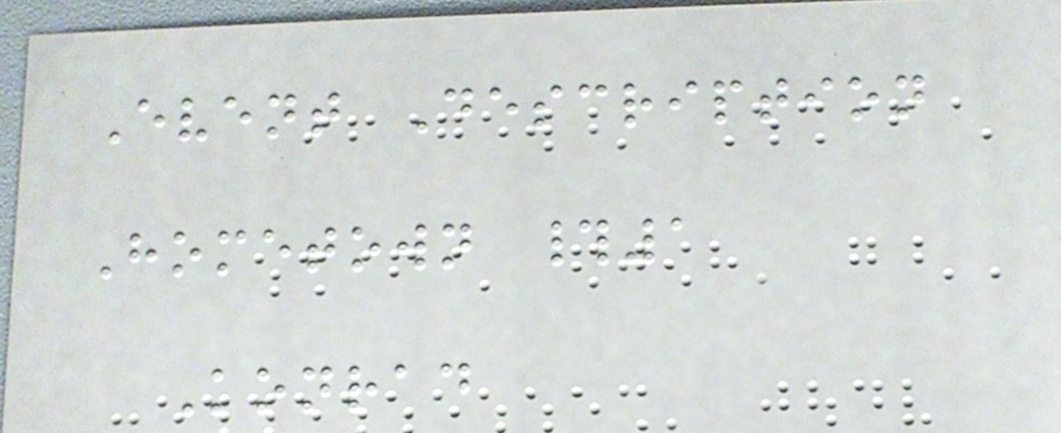Event Description
Hometown #1
Konrad
